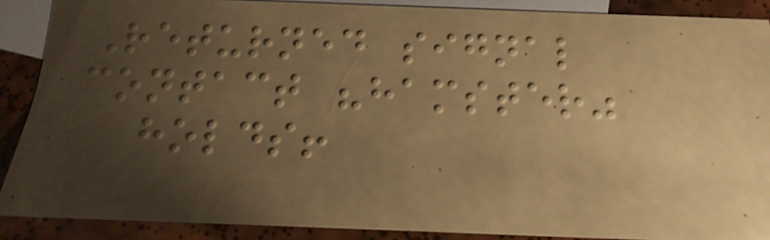Returned signal
contact "hamster"
holds!
